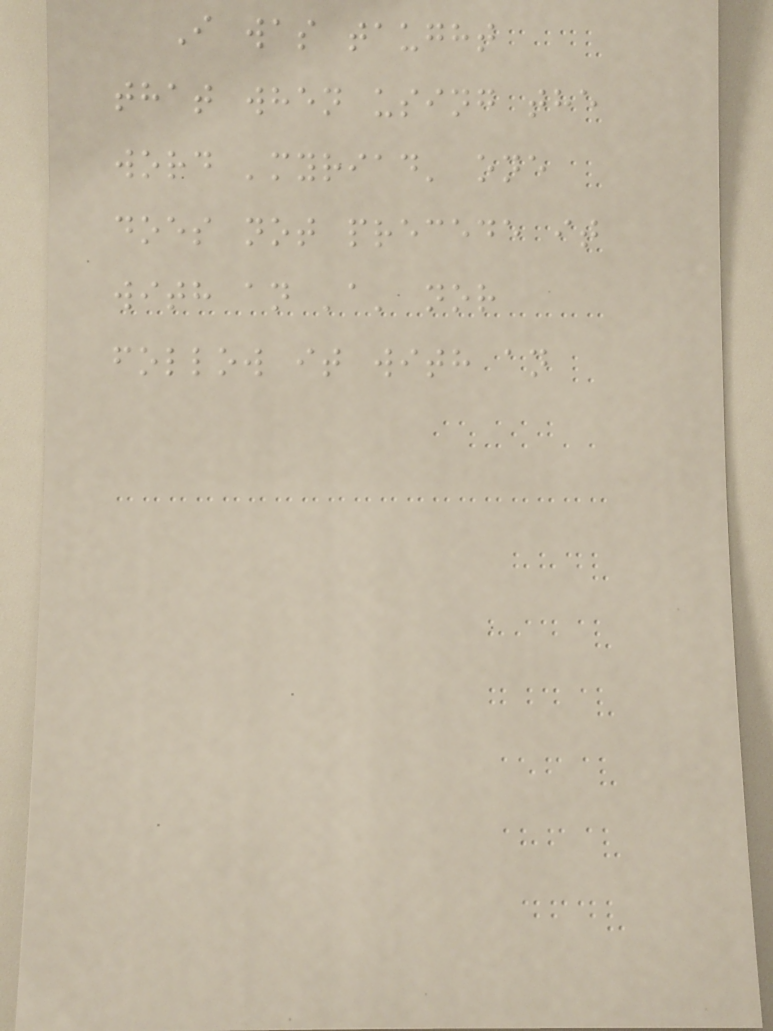I was taught
that when using the
word 'myriad' one
does not precede it
with an 'a' nor
follow it with an
